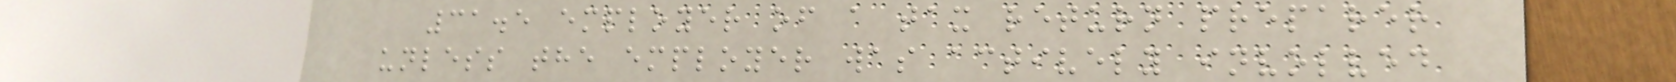31.5 employer of a tax return preparer
unless the employer was actively involved
